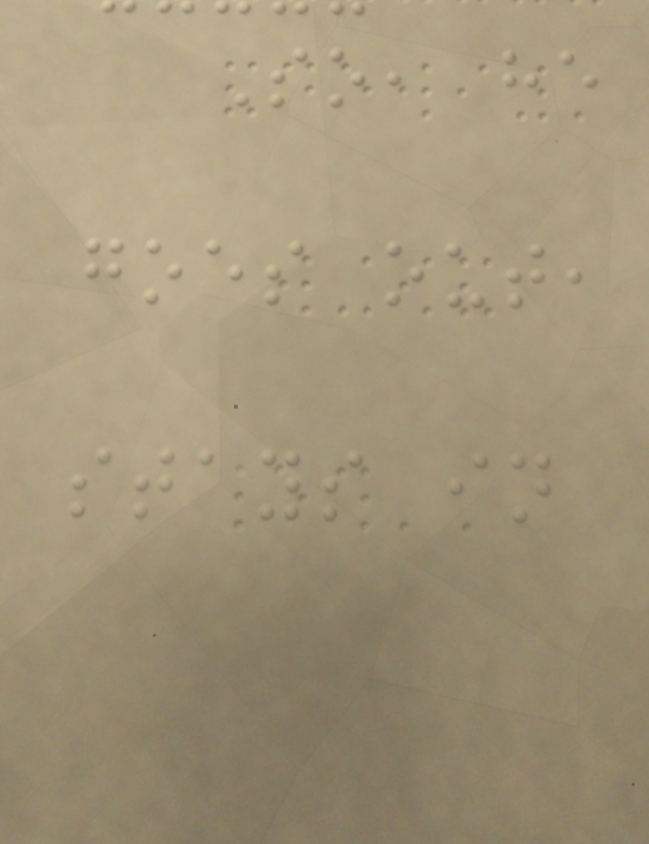So, he
goes out,
stays in
